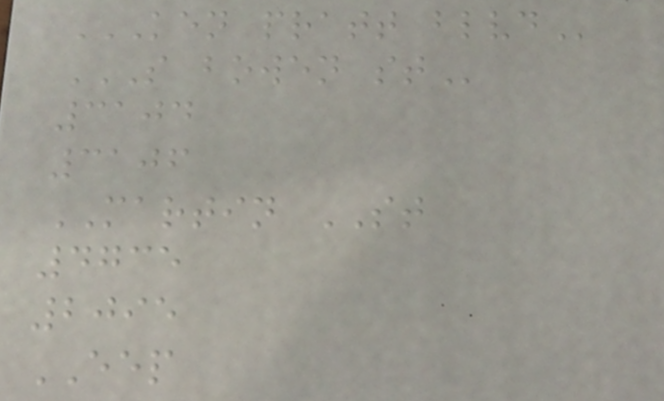KEN PRATT BLVD
S BOWEN ST
3104
3106
MARTIN ST
4735
2095
EEP
